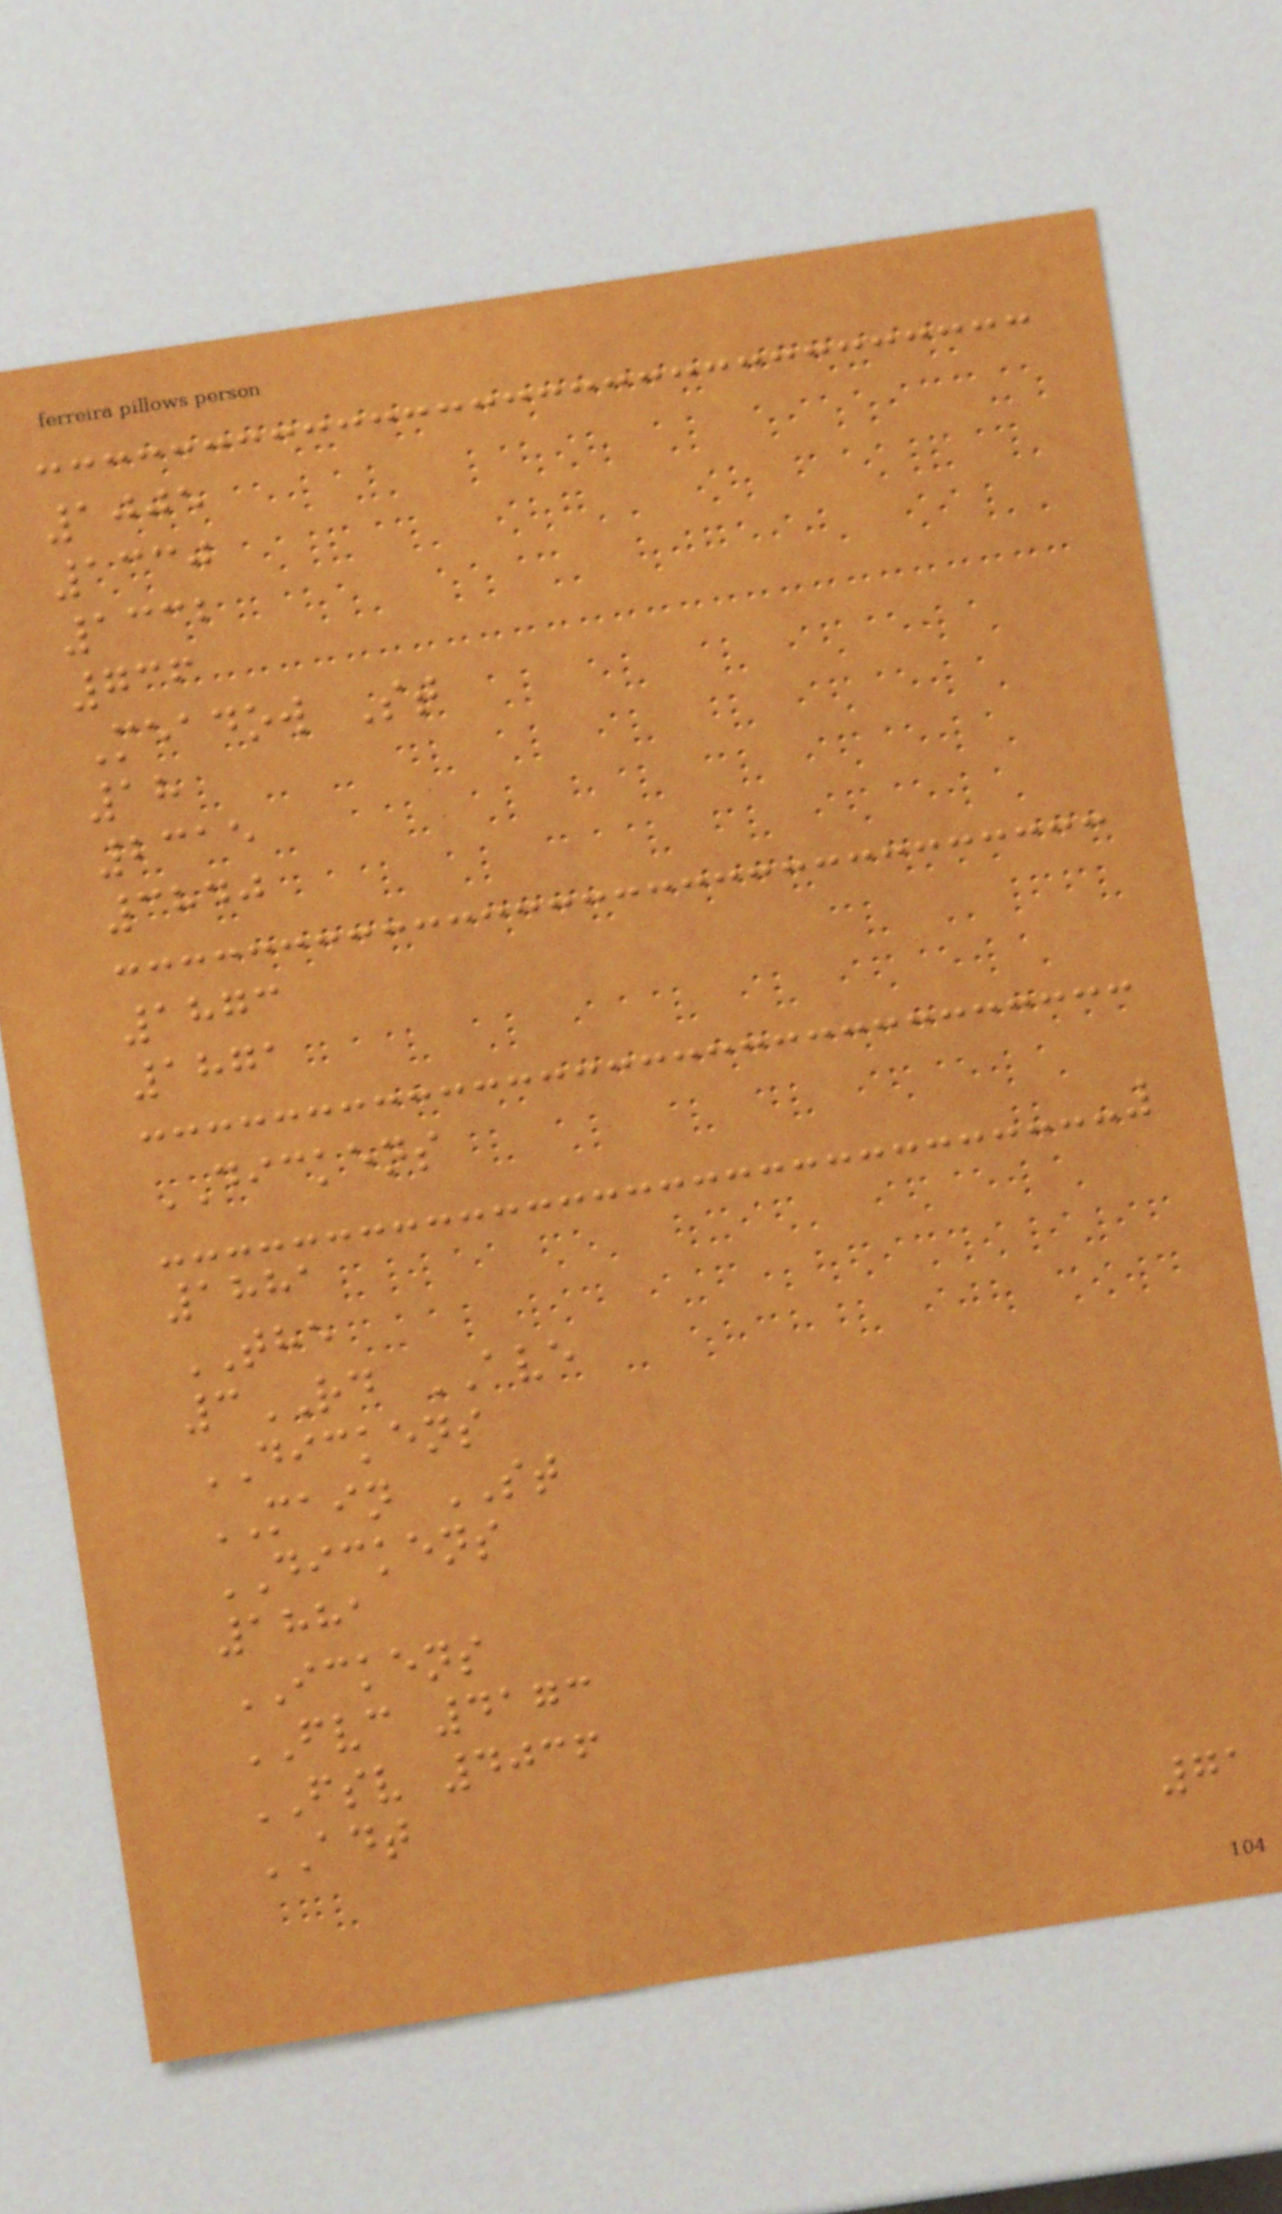1005
1330
1332
736
Meadow St
18
2315
3840
1873
1871
DICKENS
1881
THE
3RD AVE
DICKENS
MAIN ST
DICKENS
1881
ICKENS
FVC 4173
FSV 4036
ADT
71
